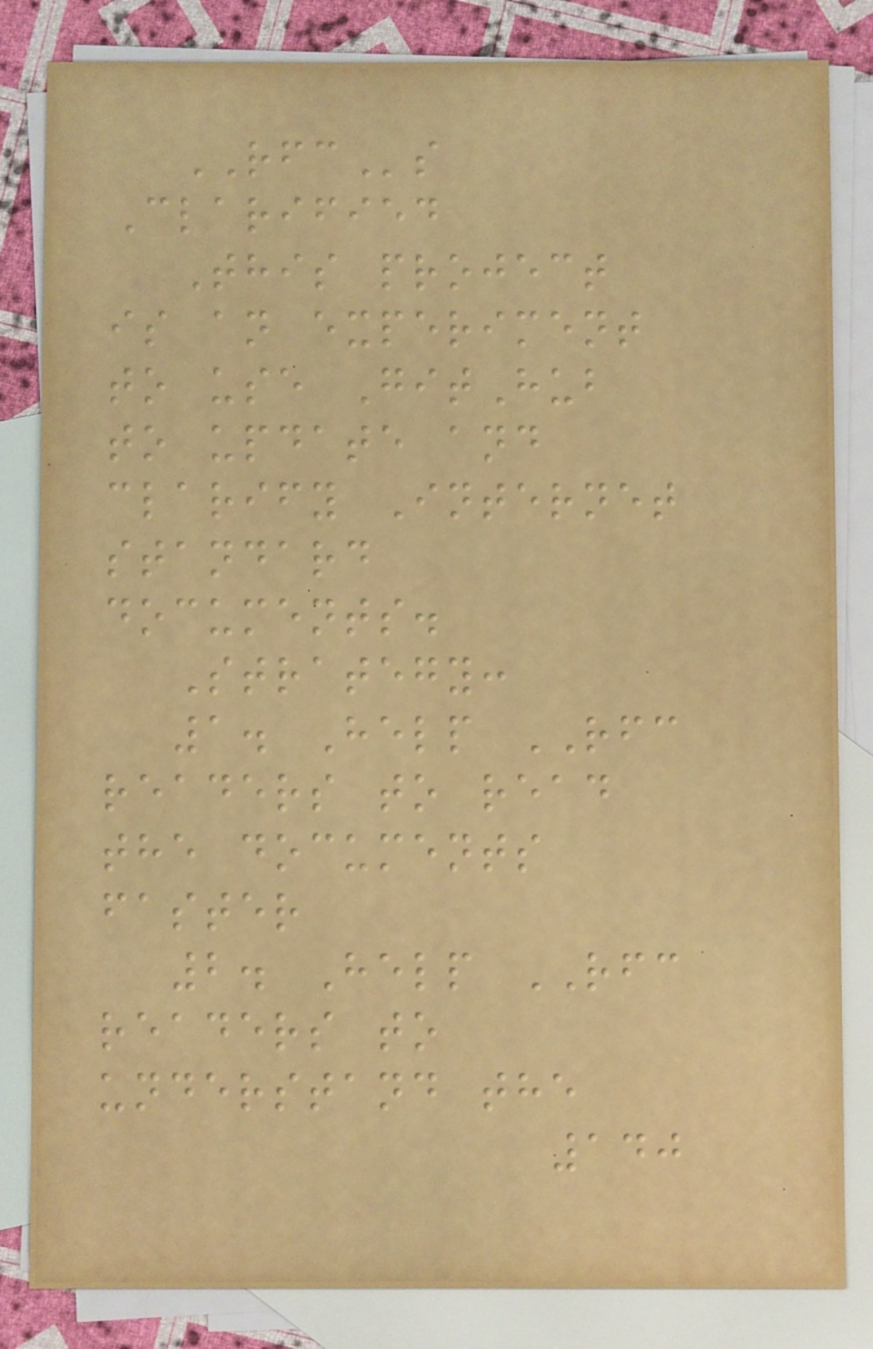RFCs
Clarified
This project
is an experiment
to use GitHub
to update and
clarify Internet
standard
documents.
Strategy:
1. Help RFC
readers to read
the documents
faster
2. Help RFC
readers to
understand the
140
